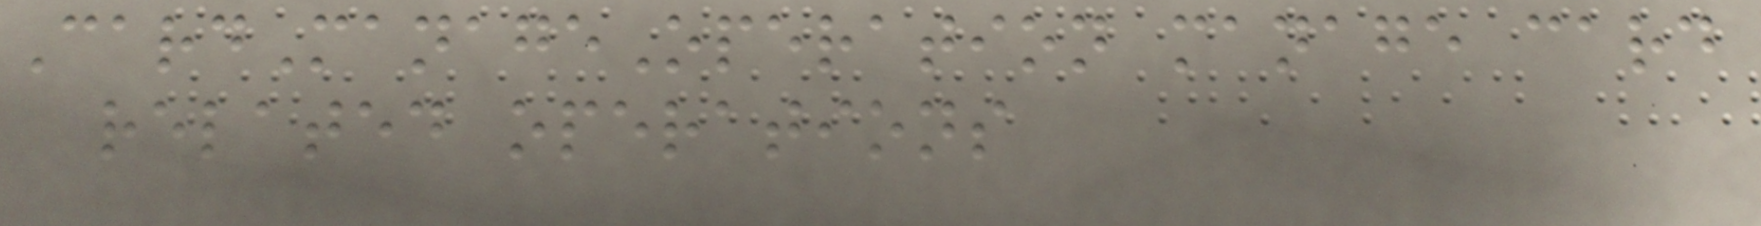CardManageOperation manage card
related operations
